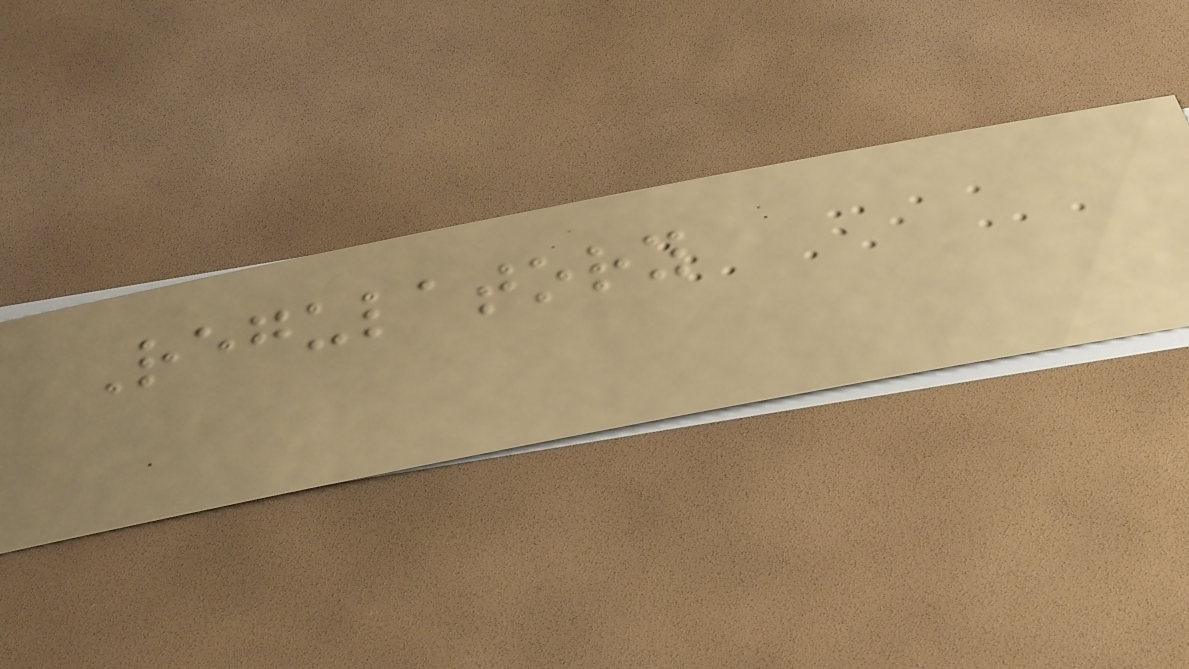Regulatory
